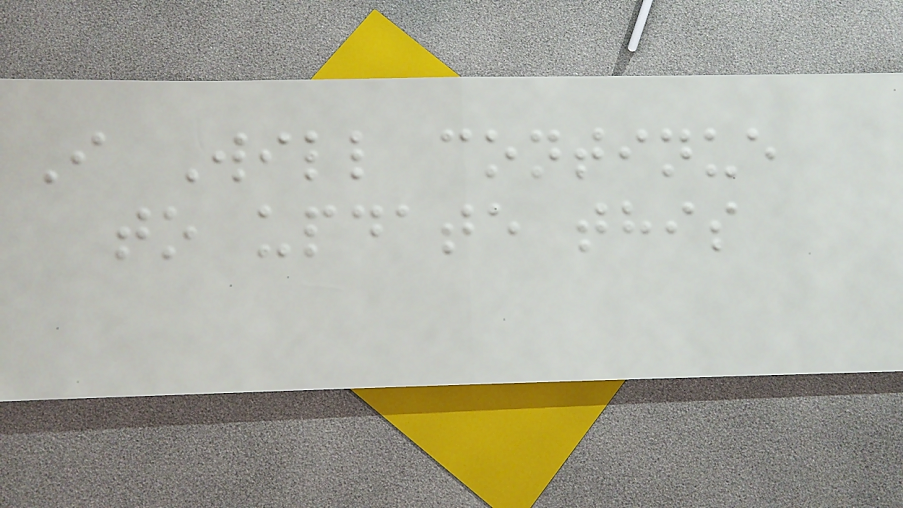I Will continue
to update this
